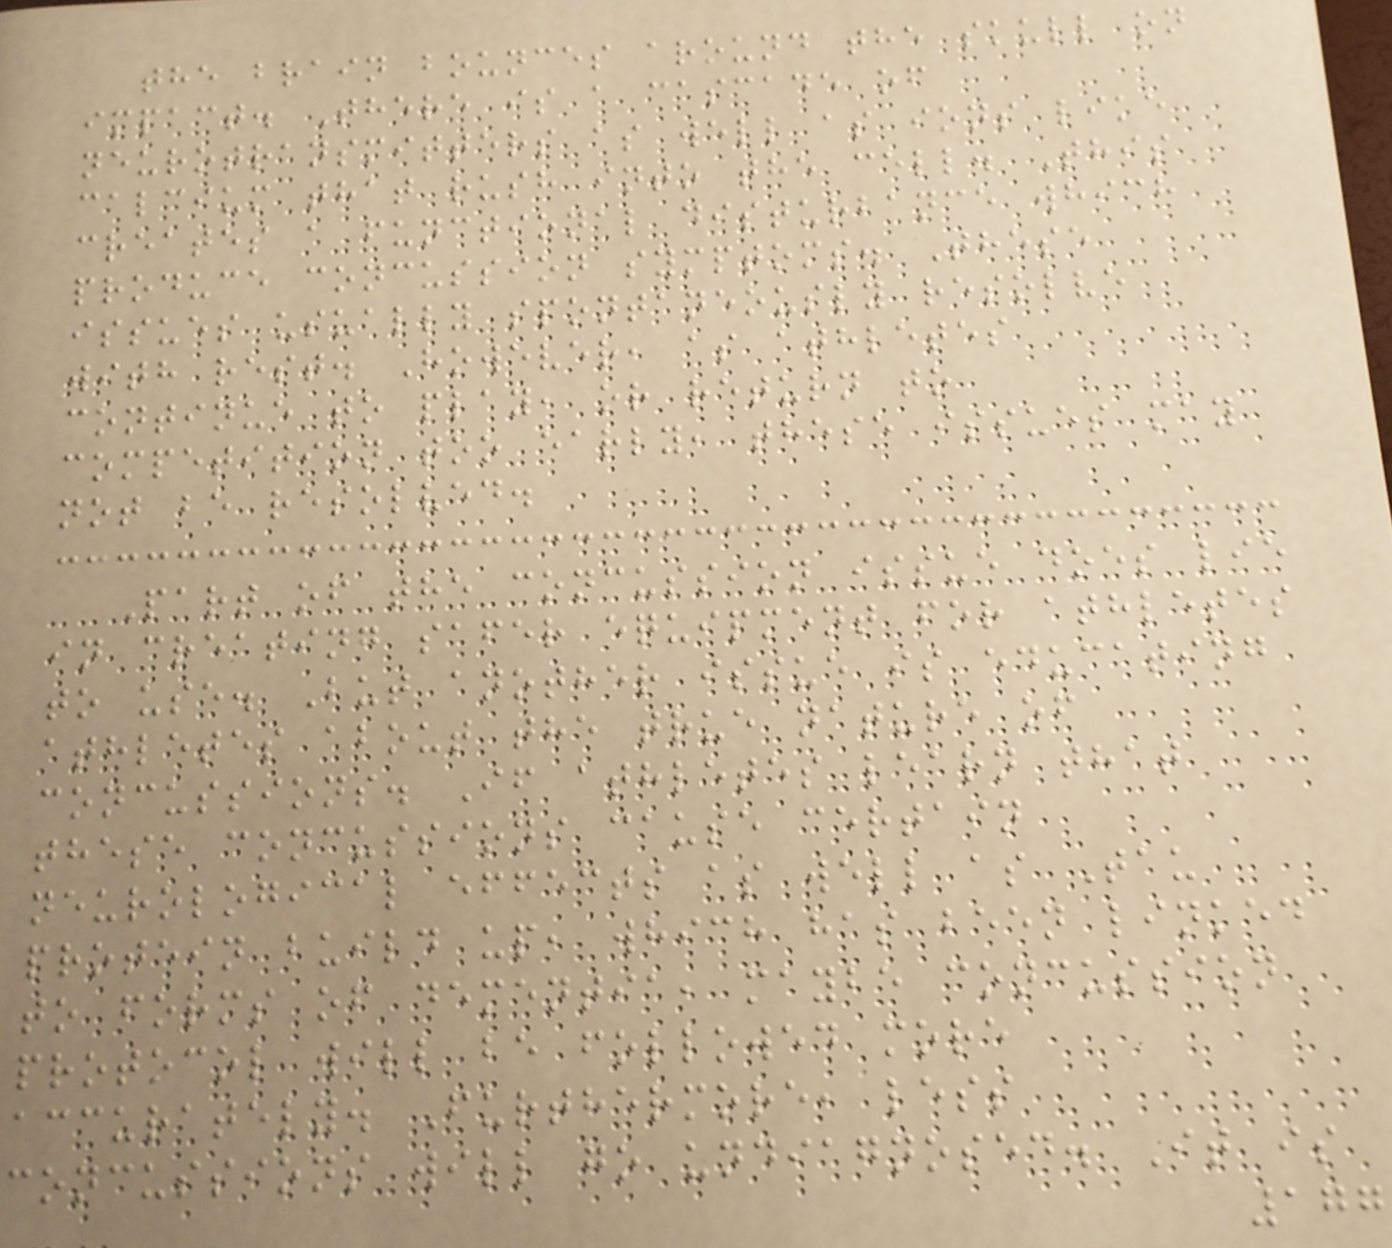the brain bounces around the skull on
impact. There is a cascade of
neurotransmitters as well as ions like
calcium that rush into the cell. This
creates a functional disturbance which
produce concussion symptoms. These
issues usually spontaneously resolve
with rest. However, as athletes
continue to play, or return to
competition too early, these issues may
not be resolved.
Part of the concussion issue does lie
in creating safer equipment for athletes
to use. But another issue is educating
athletes about the true nature of
concussions. If athletes learn that
these concussions cause certain
neurological effects as well as Tau
protein build up, which has been linked
to forms of dementia, maybe concussion
protocol will be followed more
accurately. Furthermore, less
concussions will go undiagnosed. It is
177
